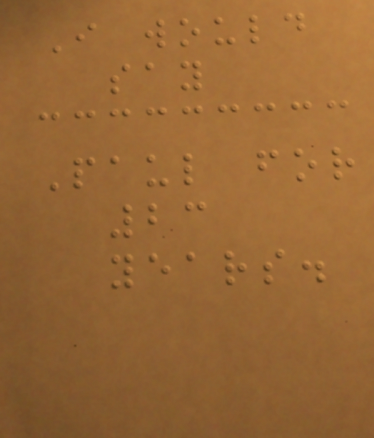I would
say
Paul for
23
years.
